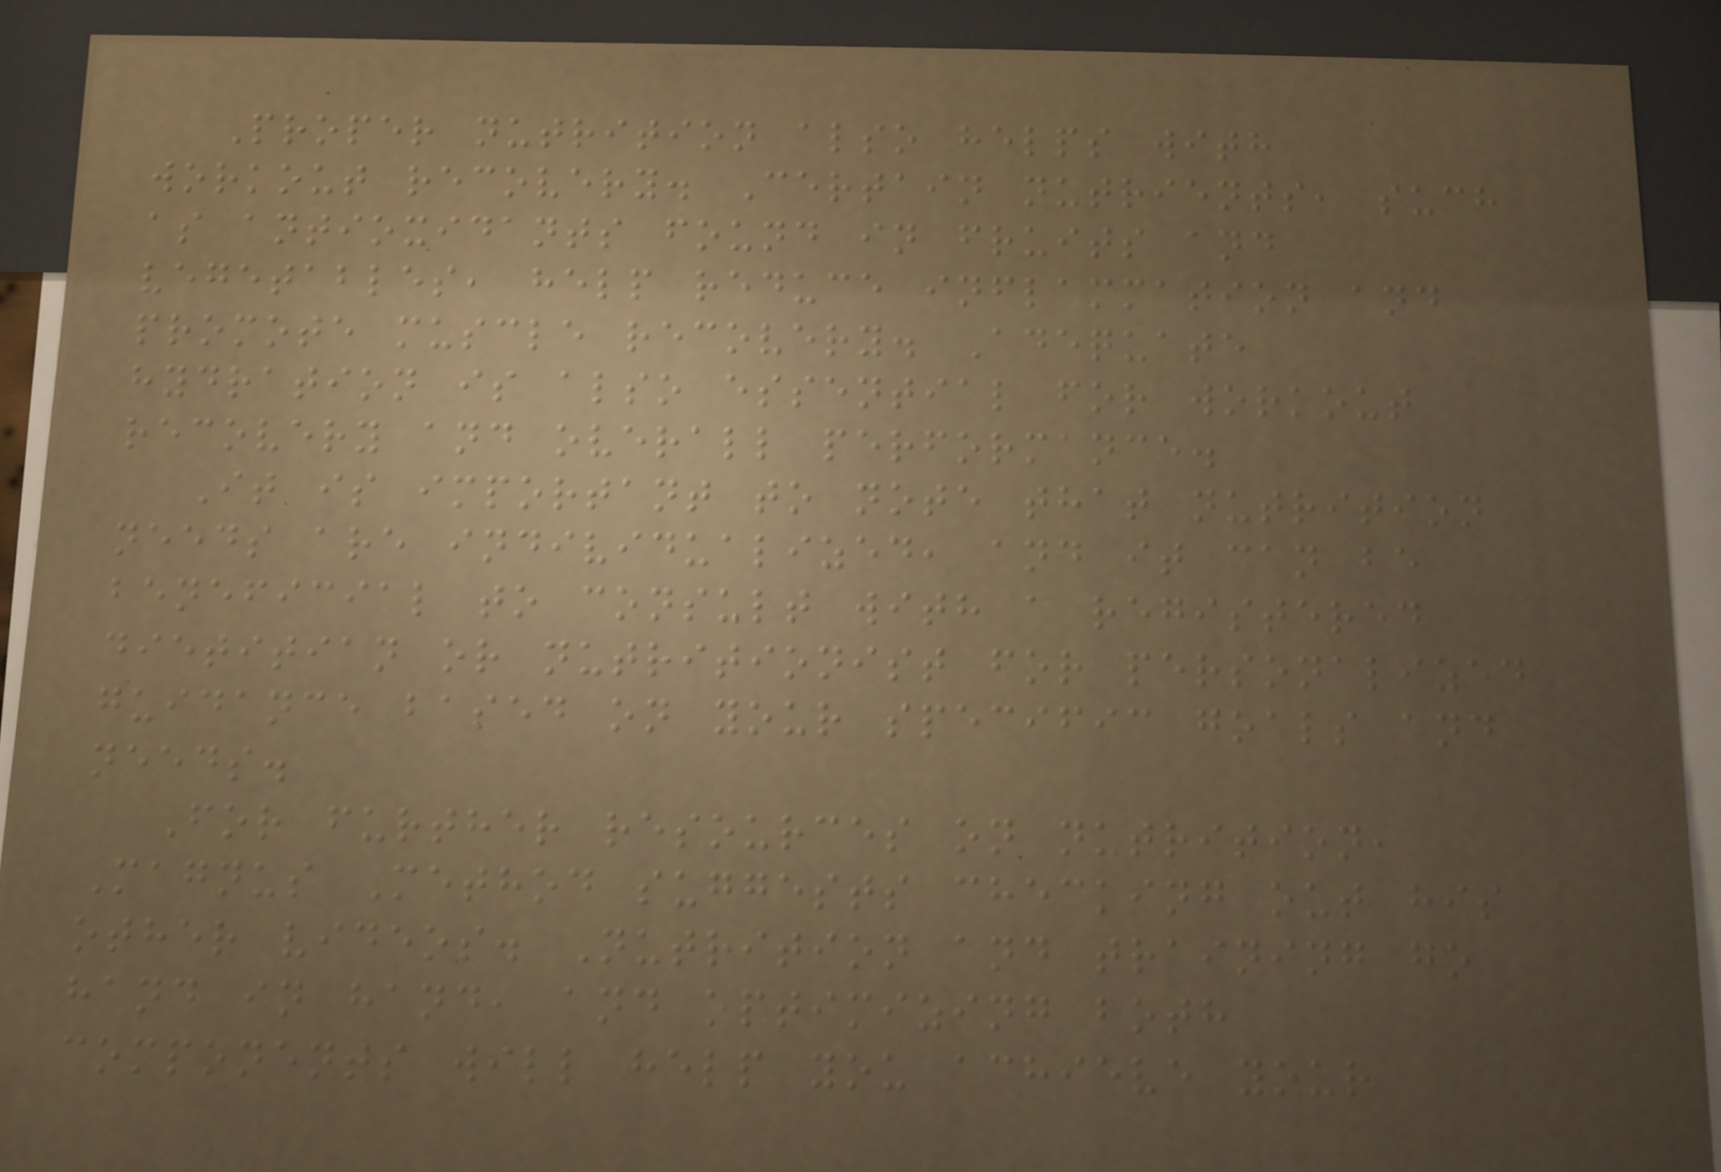Proper nutrition also helps with
workout recovery. Certain nutrients, such
as antioxidants found in fruits and
vegetables, help reduce inflammation and
promote muscle recovery. Adequate
hydration is also essential for workout
recovery and overall performance.
It is important to note that nutrition
needs are individualized, and it can be
beneficial to consult with a registered
dietitian or nutritionist for personalized
guidance based on your specific goals and
needs.
For further resources on nutrition,
Magnus Method suggests checking out his
other videos. Nutrition and training go
hand in hand, and optimizing both
components will help you achieve your
